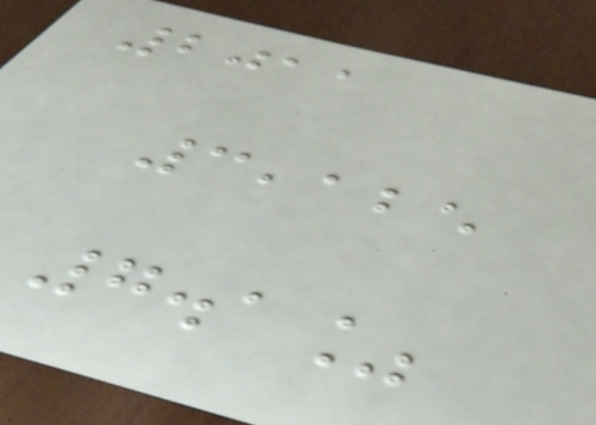2011
3,125
7.1%
